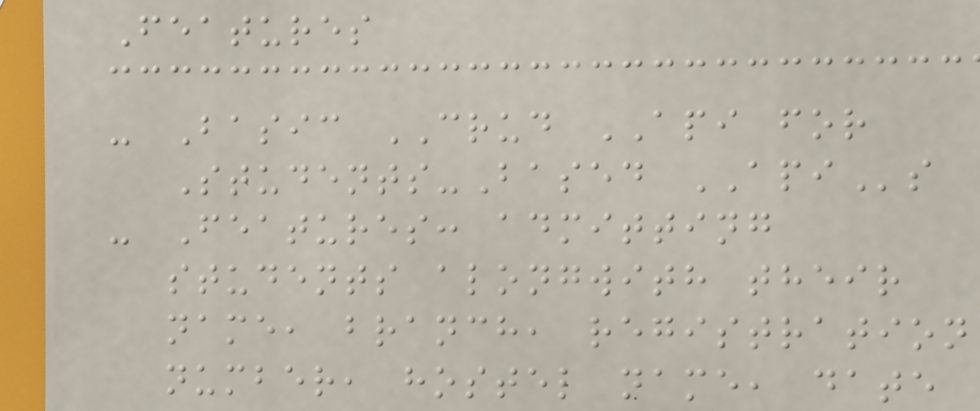Features
- Basic CRUD API for
Students-Based APIs
- Features: admitting
students alongwith their
name, branch, registration
number, hostel name, date
